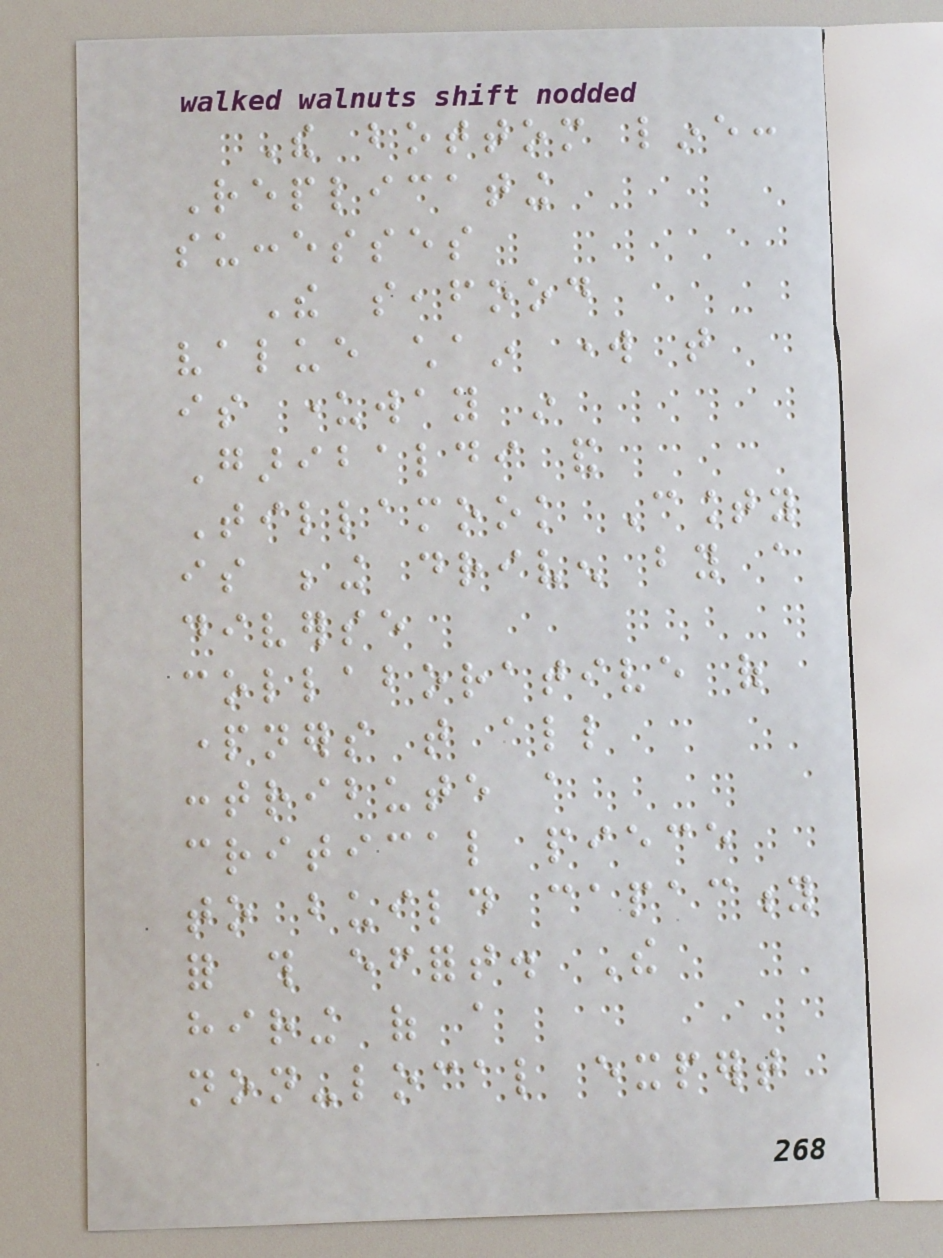The bottom line:
Replicating
successes
The seafood
value chain work that
is underway in
Garibaldi and
Tillamook County
is being driven by a
diverse
collaborative of
partners that all
contribute a
critical piece
to build capacity
for this effort. The
hiring of a
non-local expert
